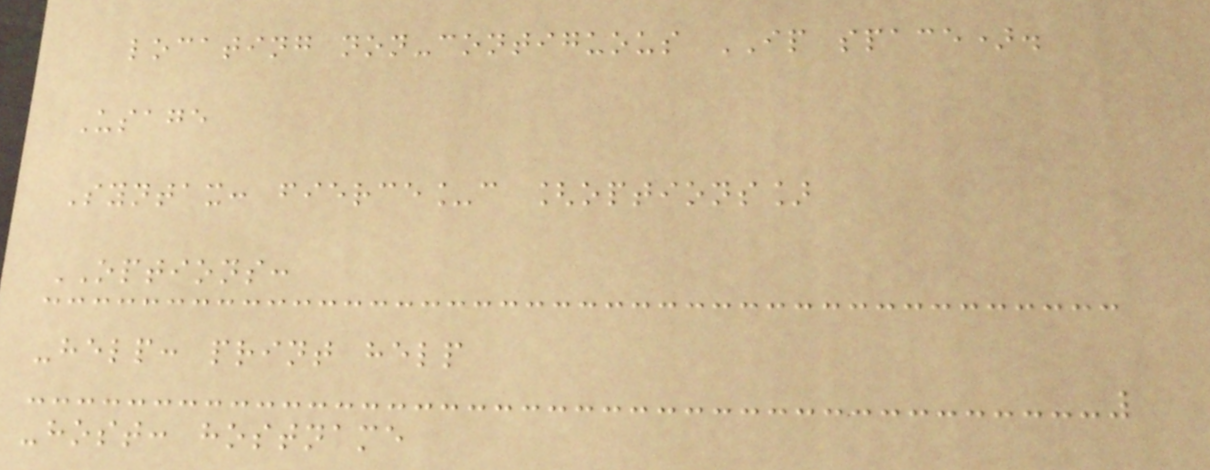locating non-contiguous IP space).
Usage
Syntax: fierce_c [options]
OPTIONS:
-help: print help
-host: hostname
